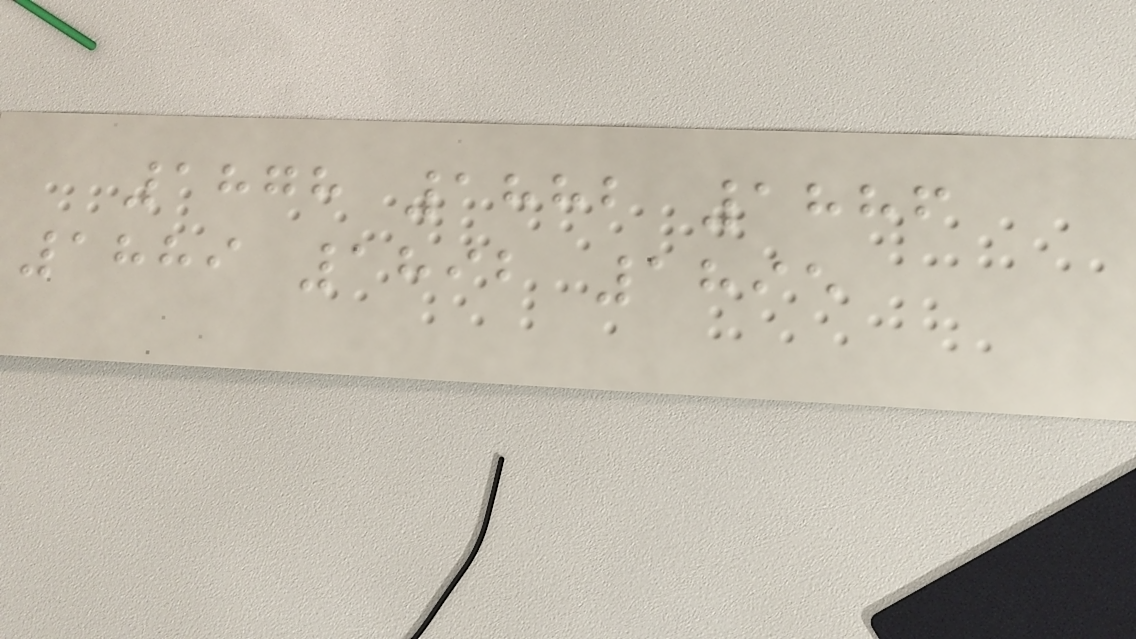1878 1882 1886
1889 1892 1895
